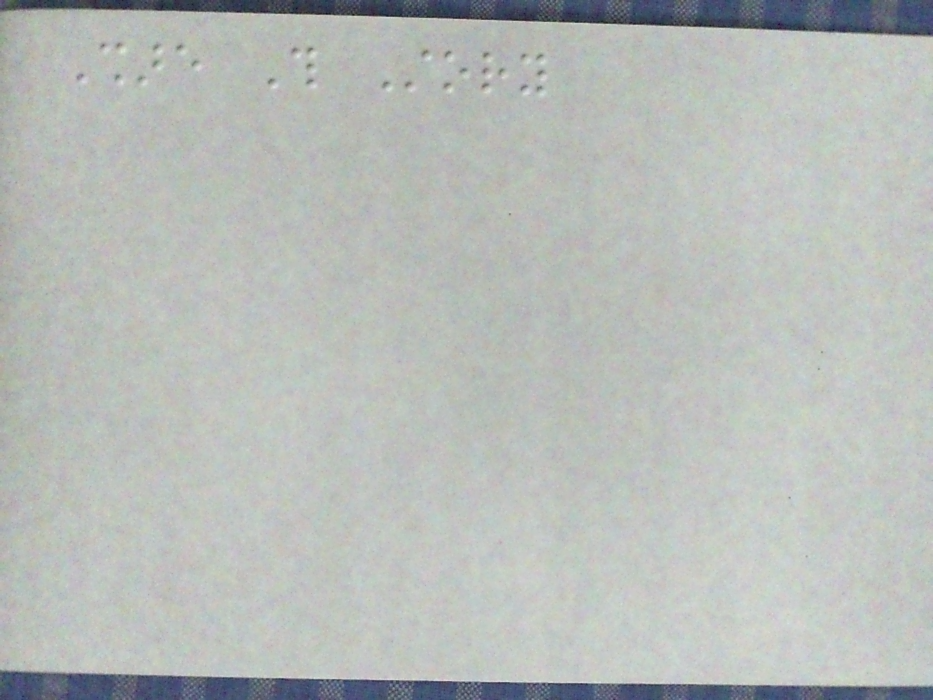Share This Story
